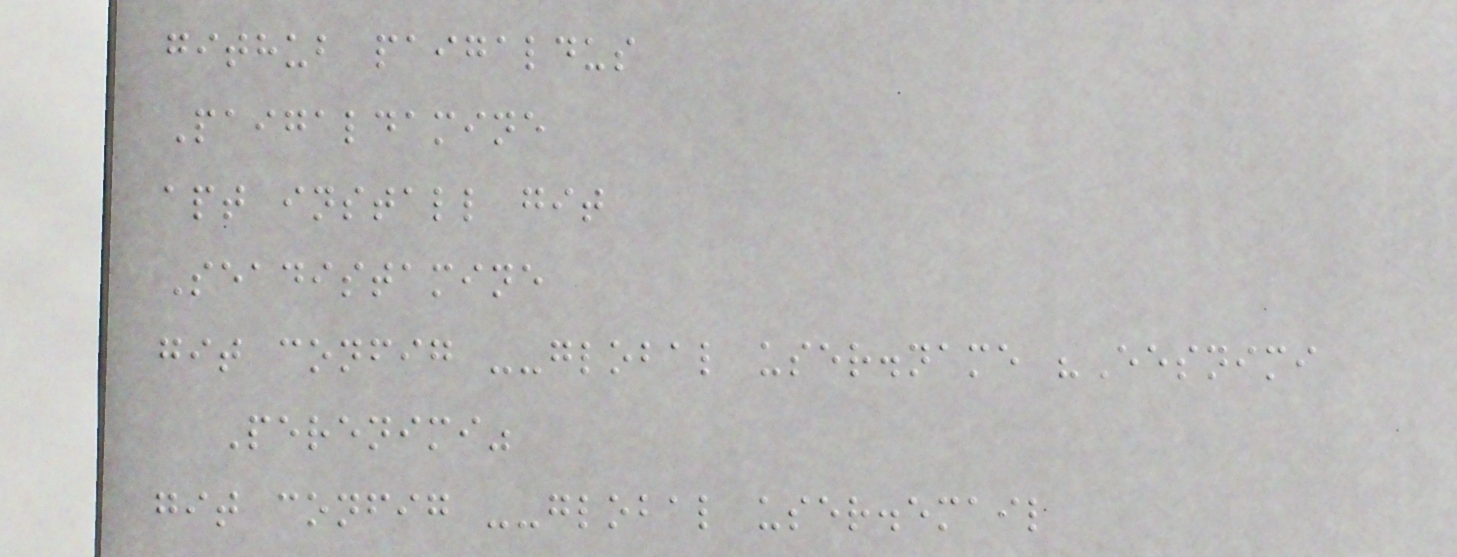github paigaldus
Paigaldamine
apt install git
Seadistamine
git config --global user.name "Eesnimi
Perenimi"
git config --global user.email
